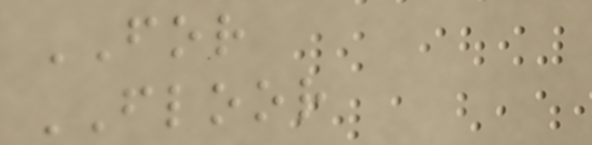FOR
FLOOR
